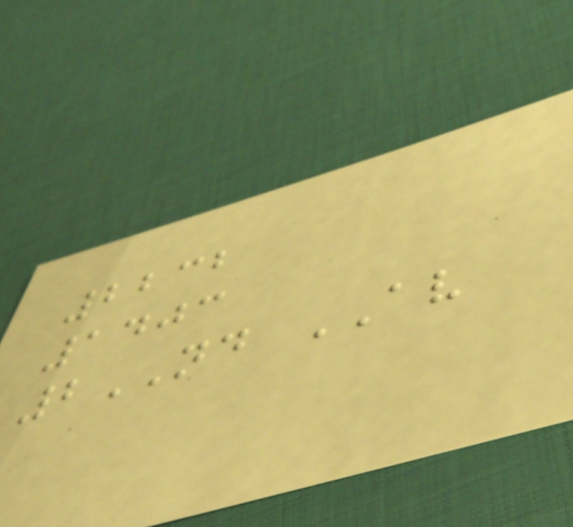2232
1403
2ND AV
